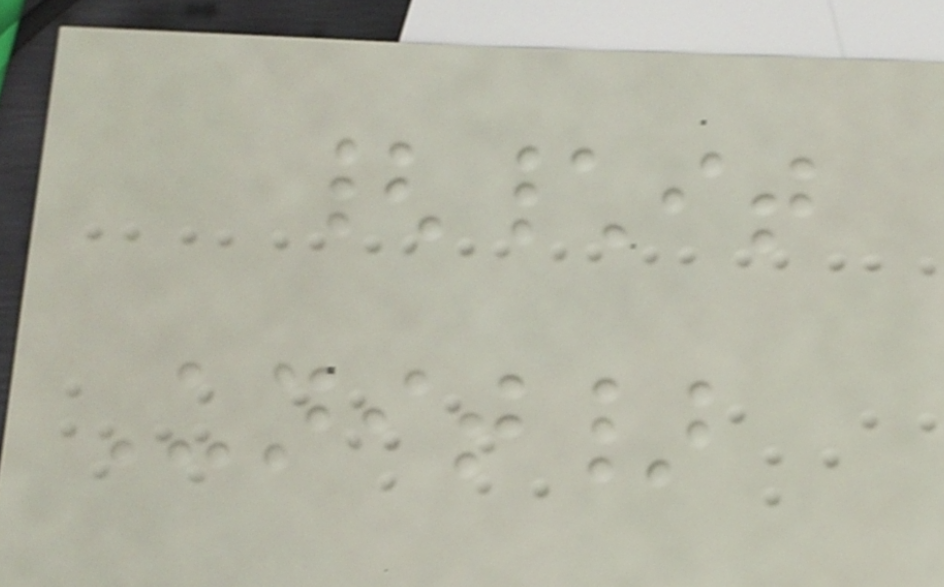{\it
Unit}
